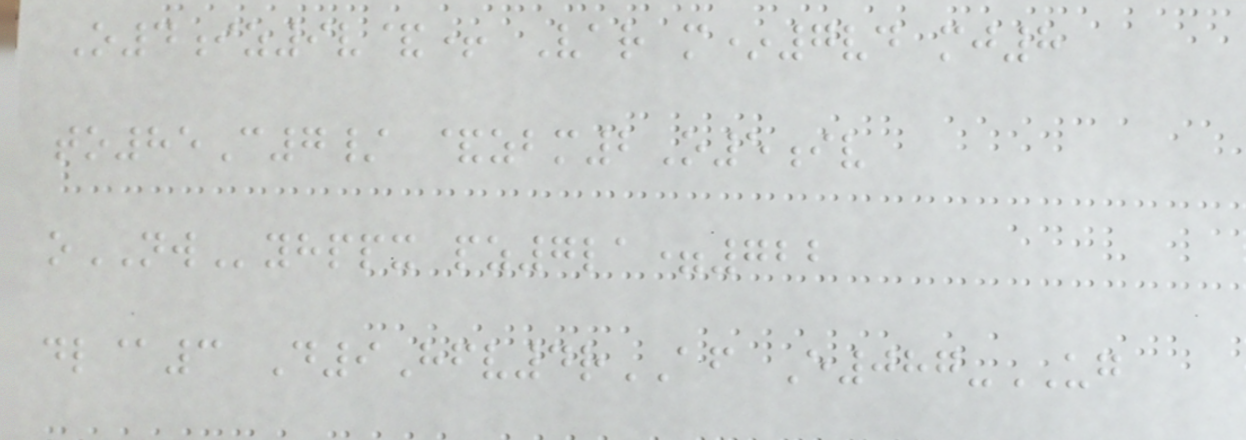O4iz9v&+ Var m*7vd mj8
to85C7/ &zbm2O5iv
oNWyhppx pz7la=722
dl@3 D9Hfv4rAF E087-UG
